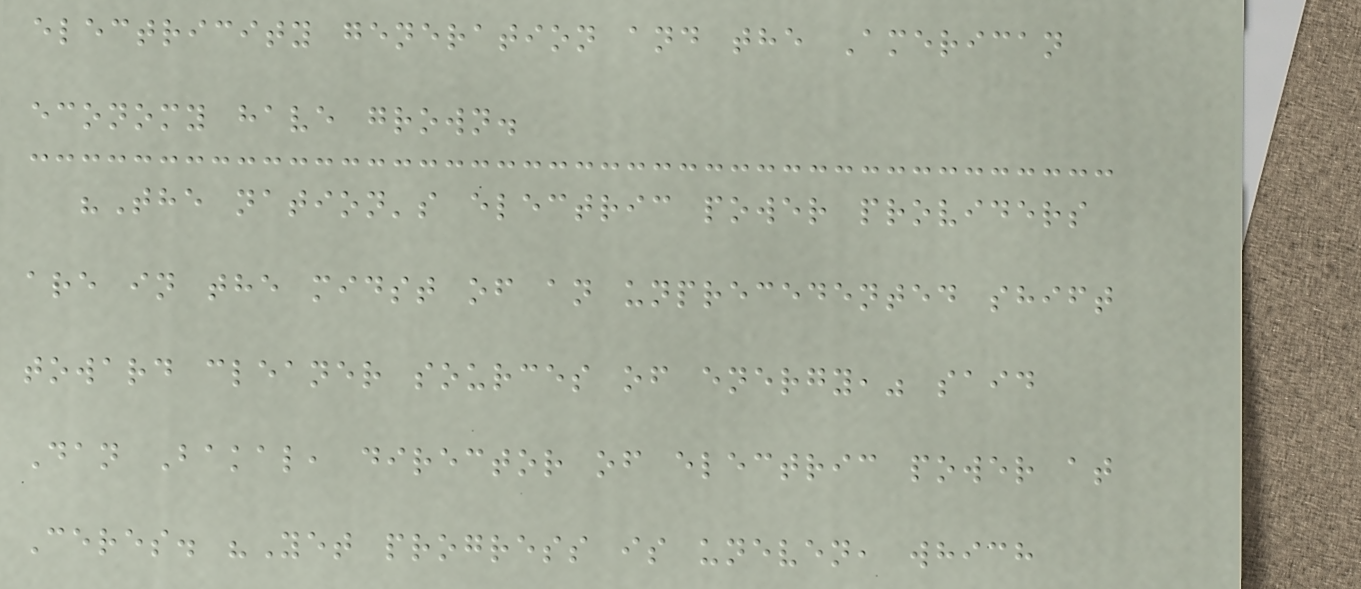electricity generation and the American
economy have grown.
"The nation's electric power providers
are in the midst of an unprecedented shift
toward cleaner sources of energy," said
Dan Bakal, director of electric power at
Ceres. "Yet progress is uneven, which
